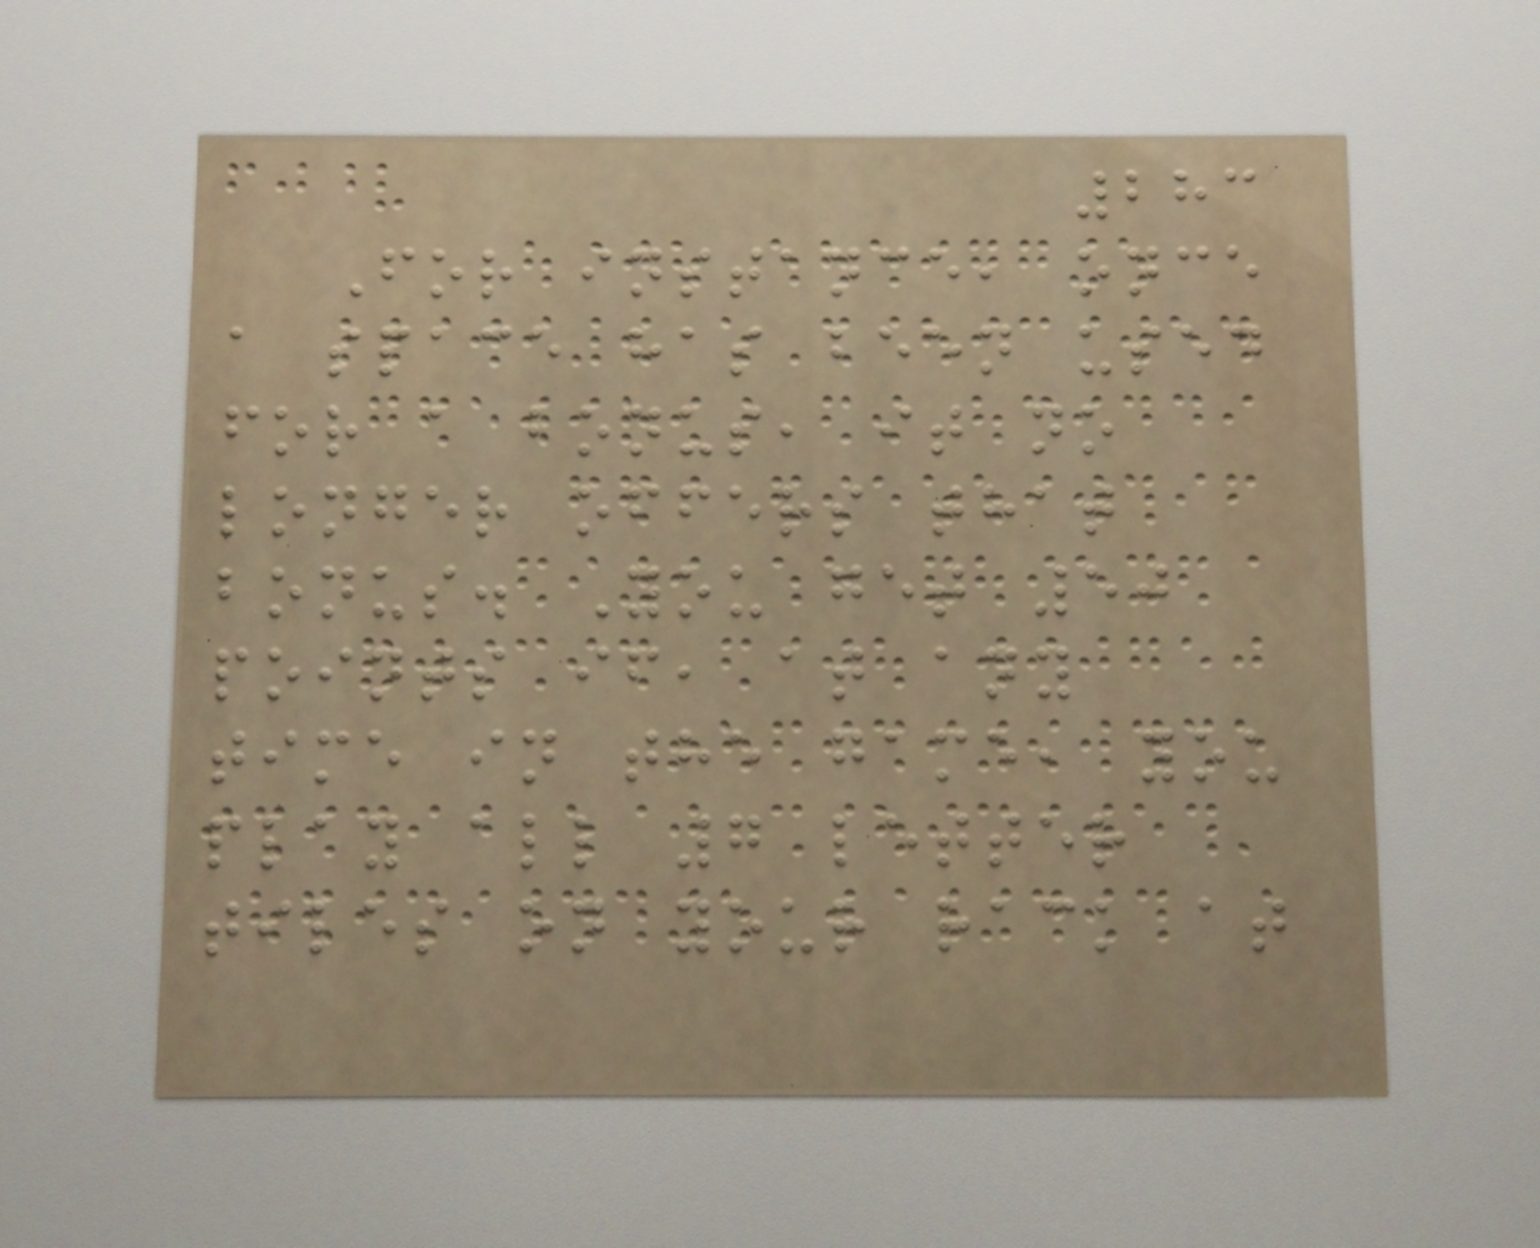283
For instance, once
a space has been used
for a bonus, it no
longer offers that
bonus. You get 50
points if, at any
time in the game, you
play all 7 letter
tiles on your rack at
